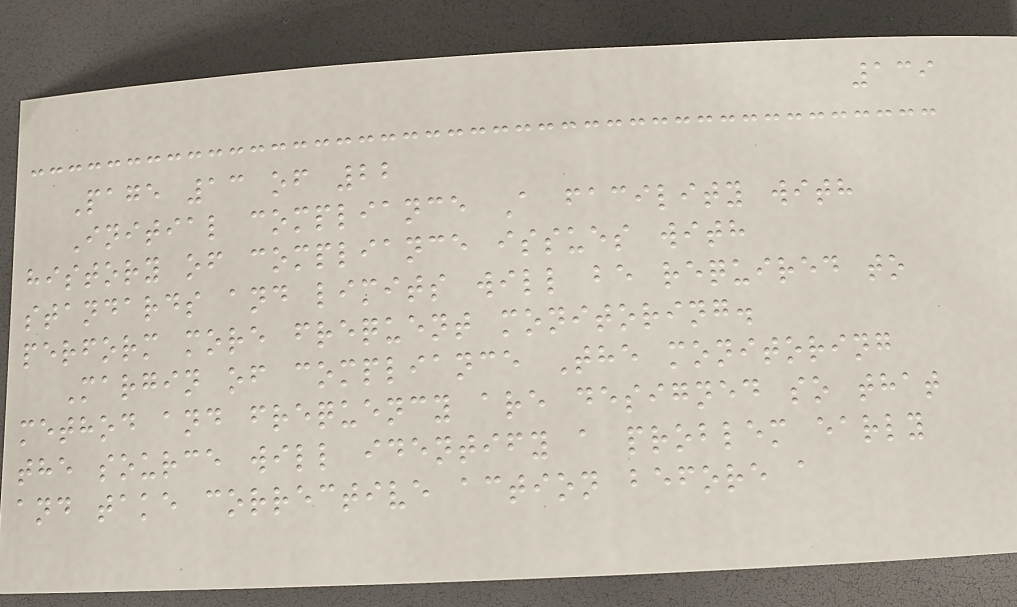139
Page 13 of 22
Initial compliance A facility with
history of compliance issues with
standards and limits will be required to
perform more frequent monitoring.
Margin of compliance The monitoring
method and frequency are designed so that
the source will identify a problem early
and take corrective action before a
